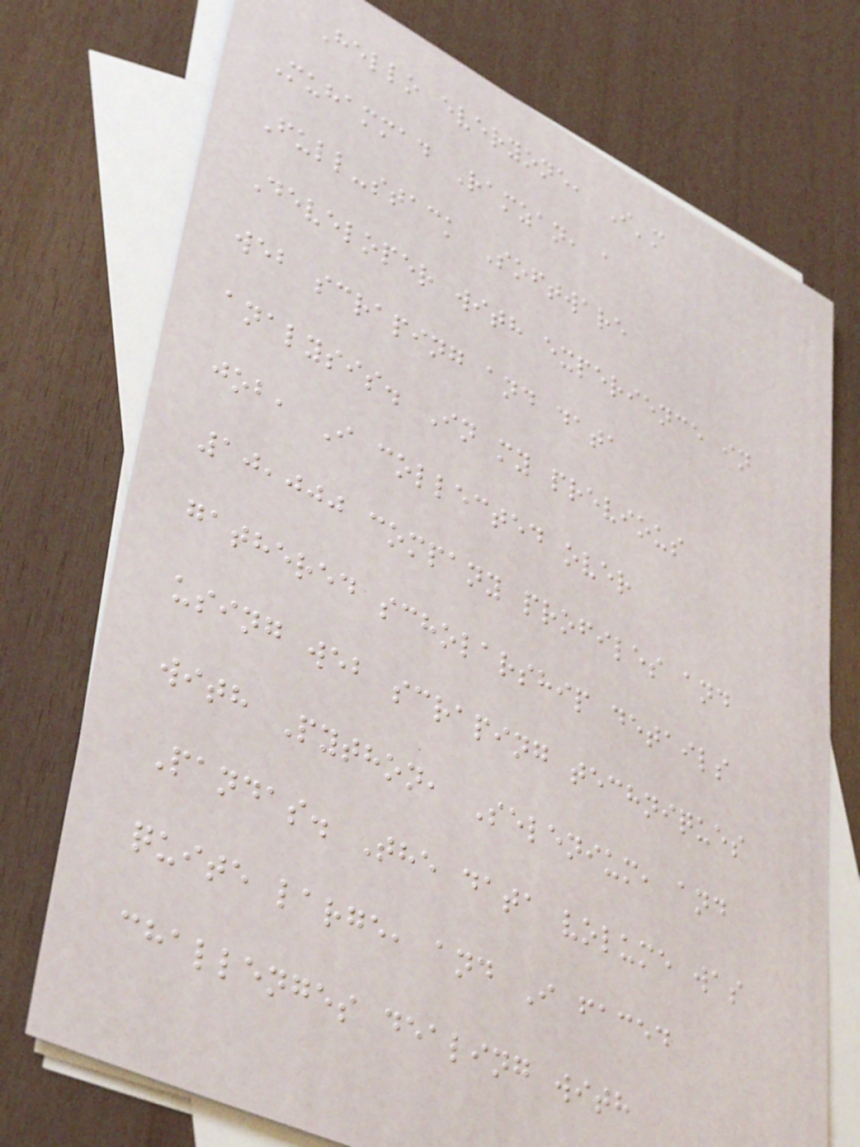Hello everyone, I'm
Muhammad Ramzan, a
Full-stack Software
Developer with experience in
web scraping and data
analysis. In my previous
job, I collected over
10,000 company profiles and
gathered scholarship details
using web scraping techniques
with Python, Selenium, and
Pandas. The data volume was
quite large, and I faced
challenges dealing with
